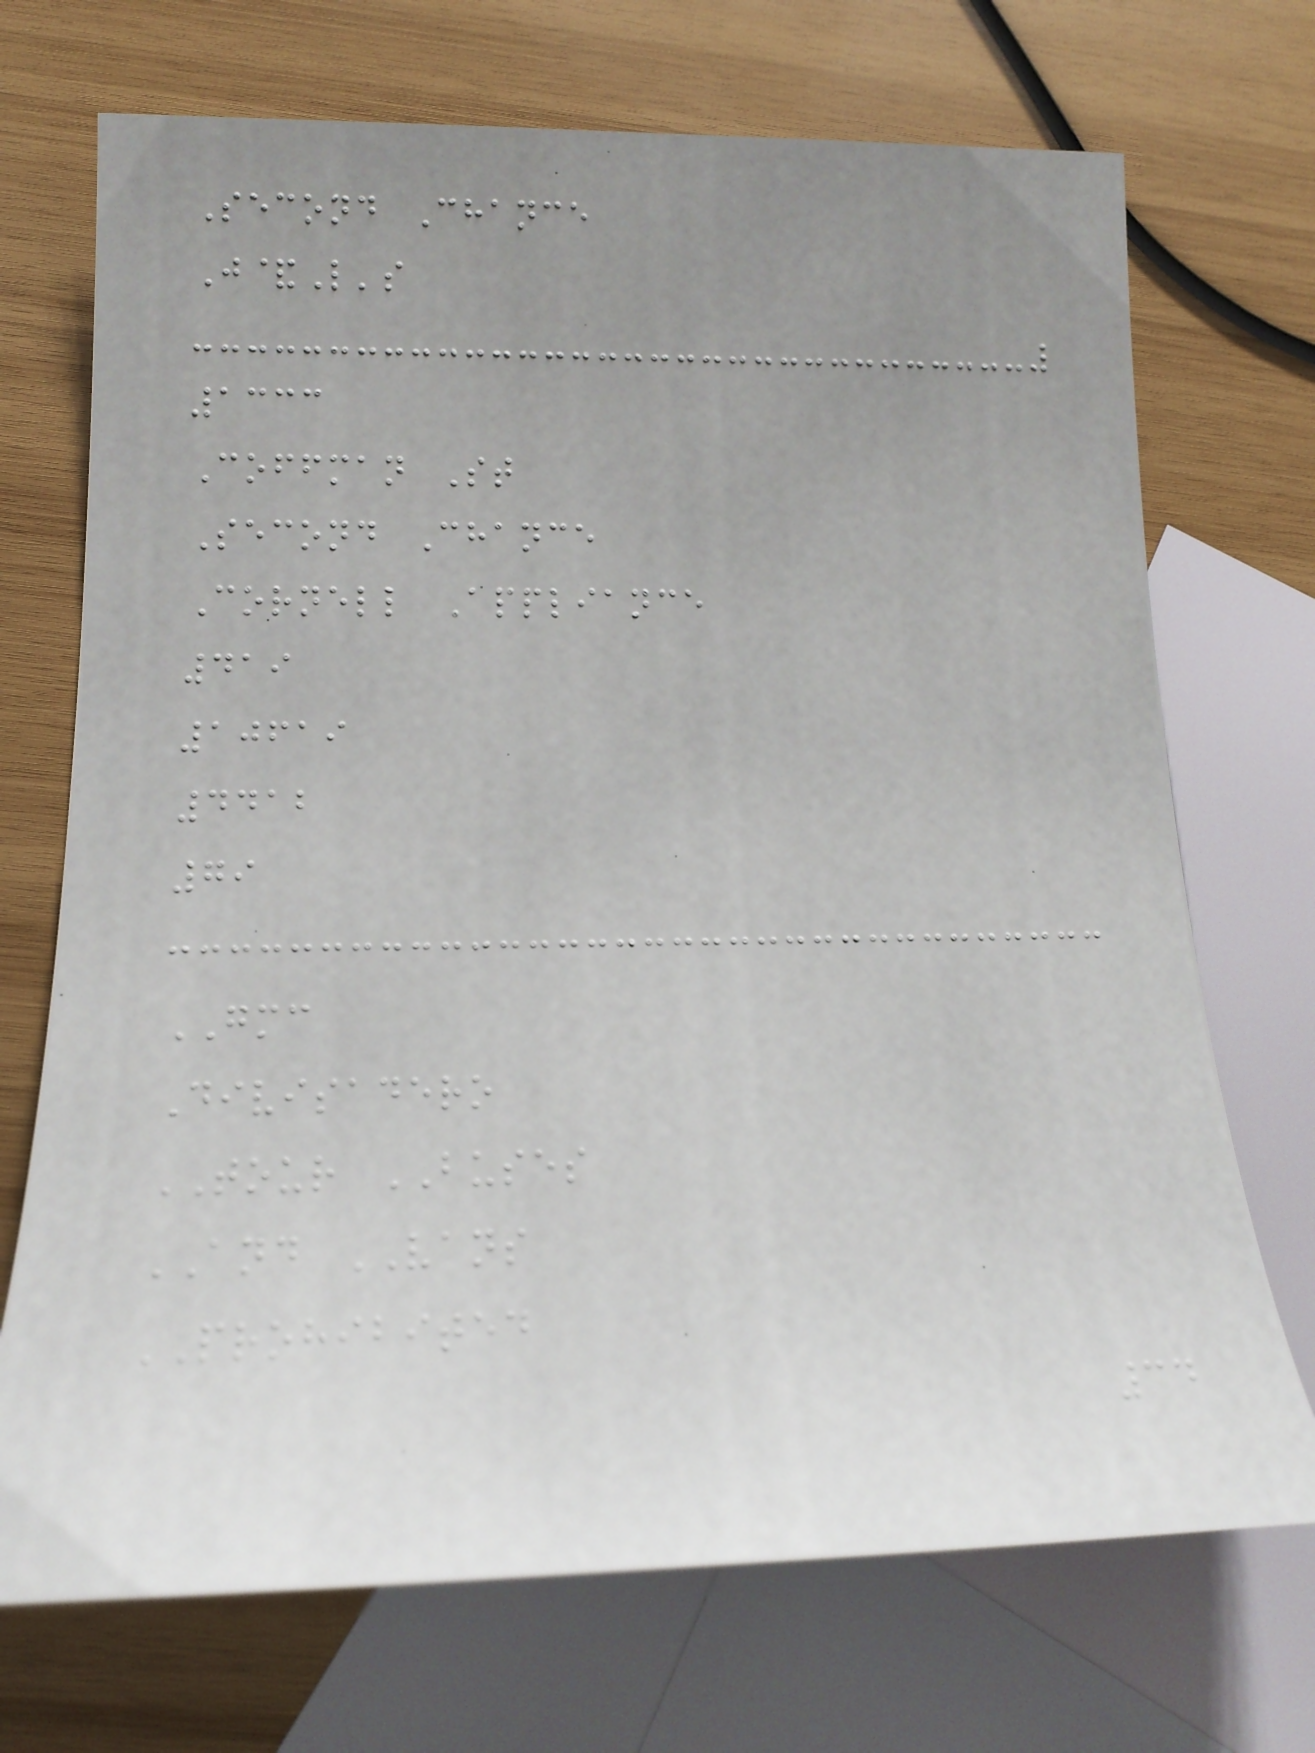Second Chance
J&L's
1333
Coffman St
Second Chance
Cornell Appliance
419
10619
4412
79
GMC
Divisadero
TOUR BUSES
AND VANS
PROHIBITED
34
